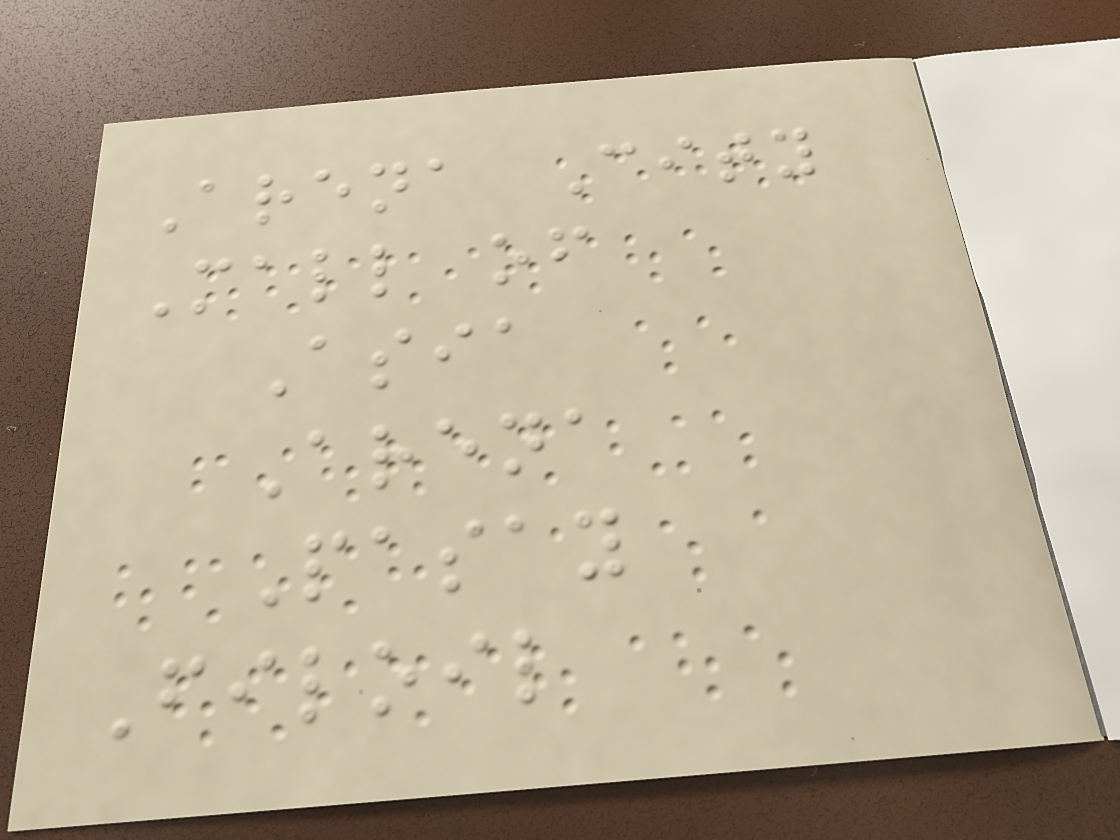Arena City
Mall of
Asia
Arena
Pasay
Filoil
